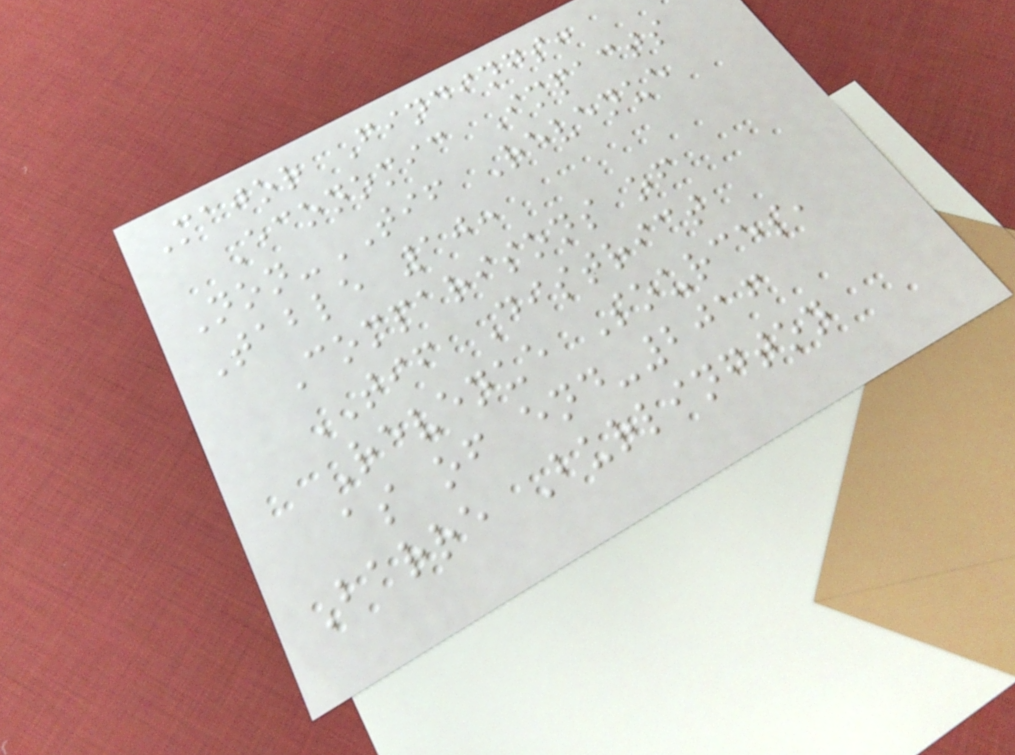Major Findings:
Economic Impacts
Non-TIF Revenue
Table 10:
Comparisons of
TIF District
Revenue Sources,
as of end-2016
Barre Burlington
